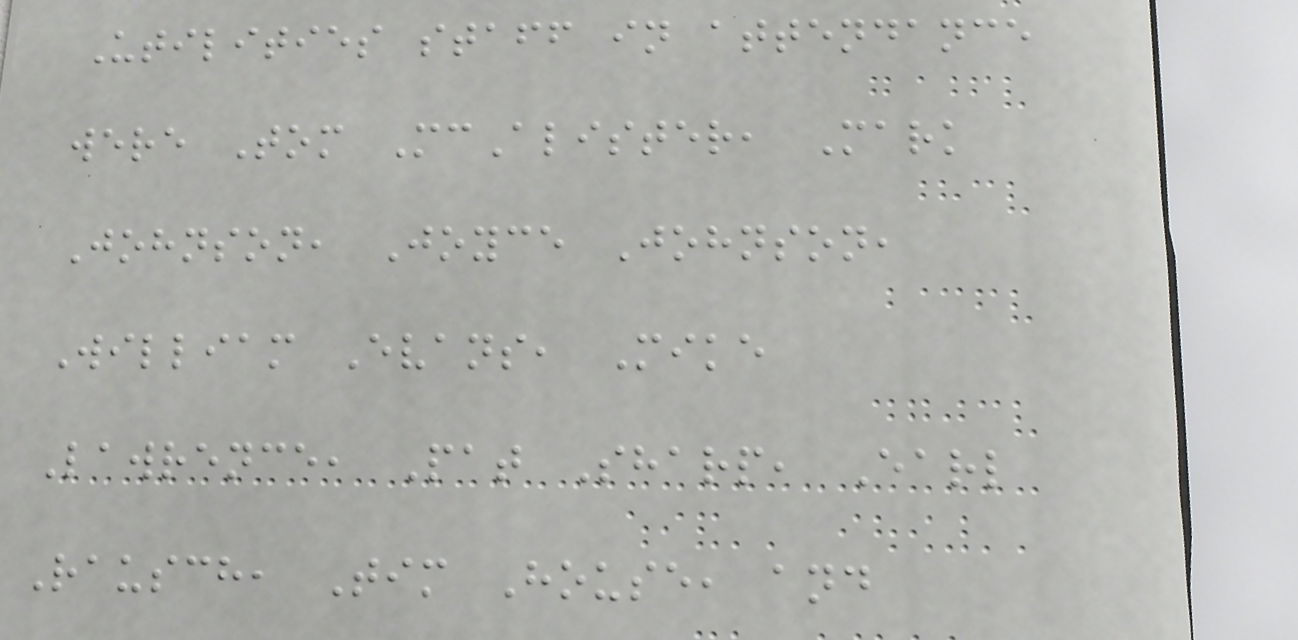Utilities staff in attendance
were Tom McAlister, Mark
Johnson, Joyce Johnson,
William Evans, Mike
Lawrence, Pat Sharp, Earl
Rausch, Tim House, and
